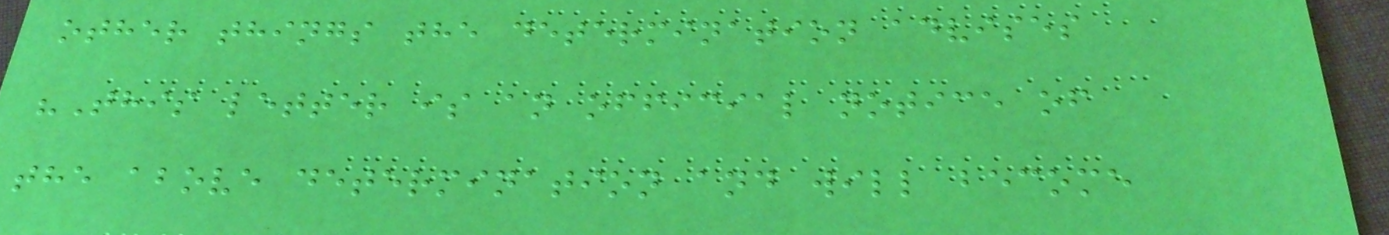other things the determination advises
"This letter is an official notice of
the above determination and will become
